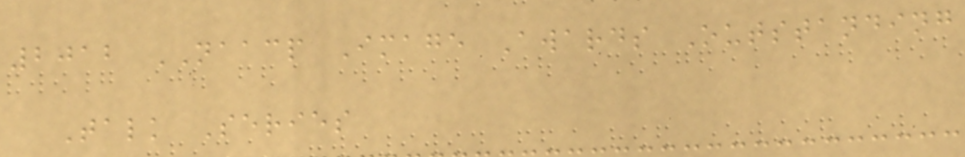2012 NAACP Image Awards Outstanding
Talk Series
